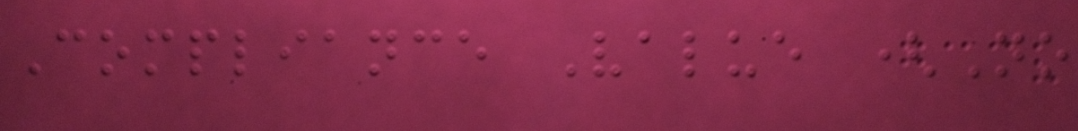Compliance Value (No
